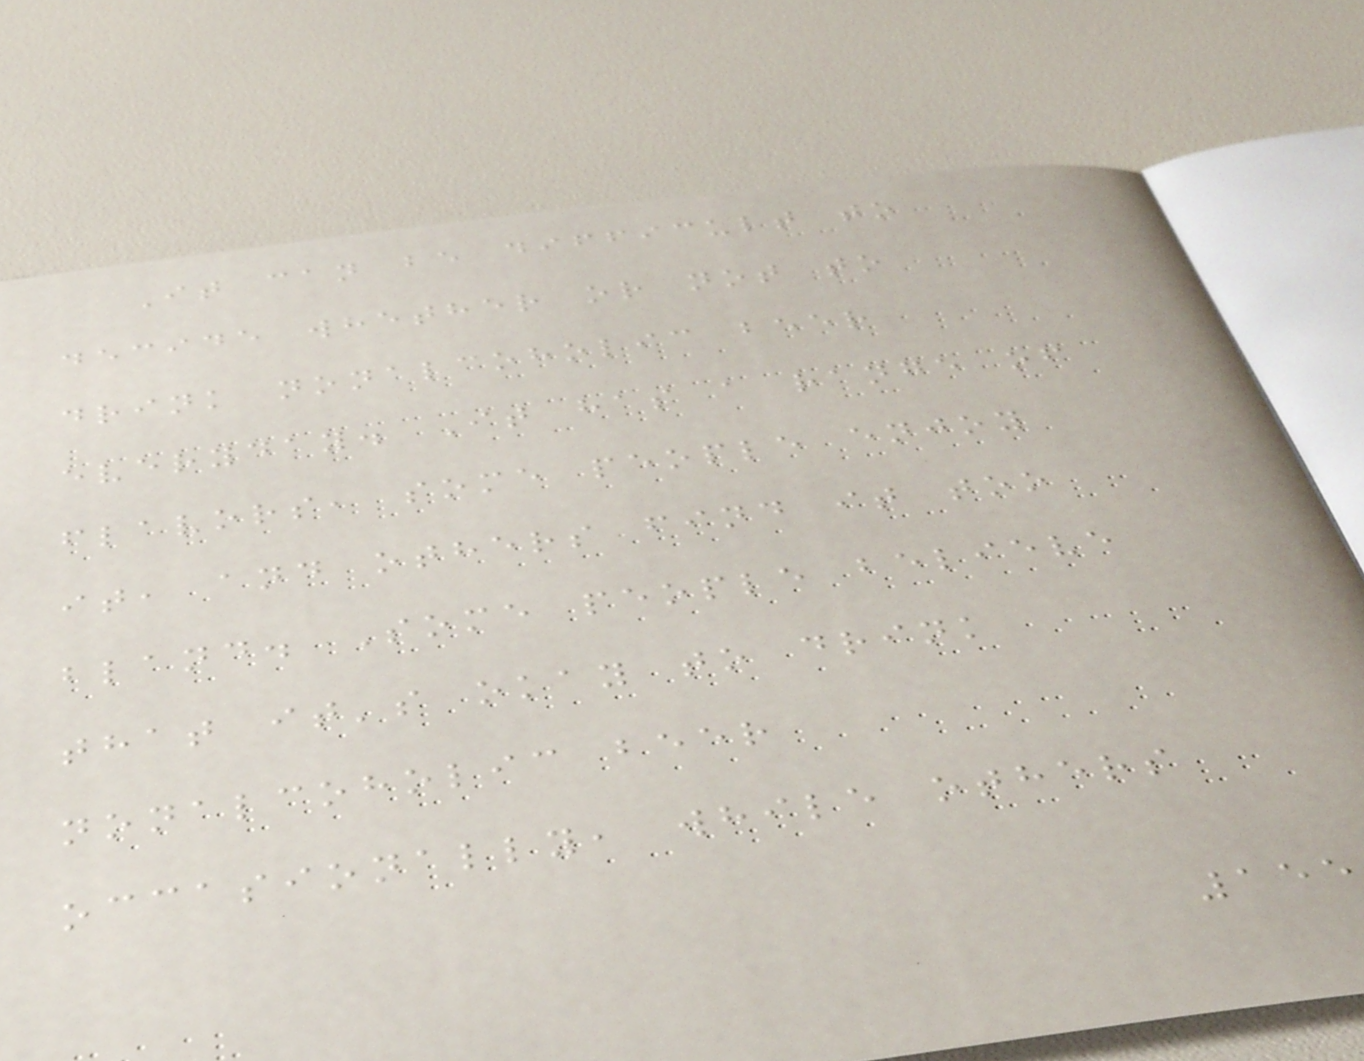It can be difficult to
decide whether or not to
drink nonalcoholic beer
everyday. It has a range of
flavors, some people enjoy
it, and others find it too
bland. Some people believe
that it's okay to drink
nonalcoholic beer
occasionally, while others
155
